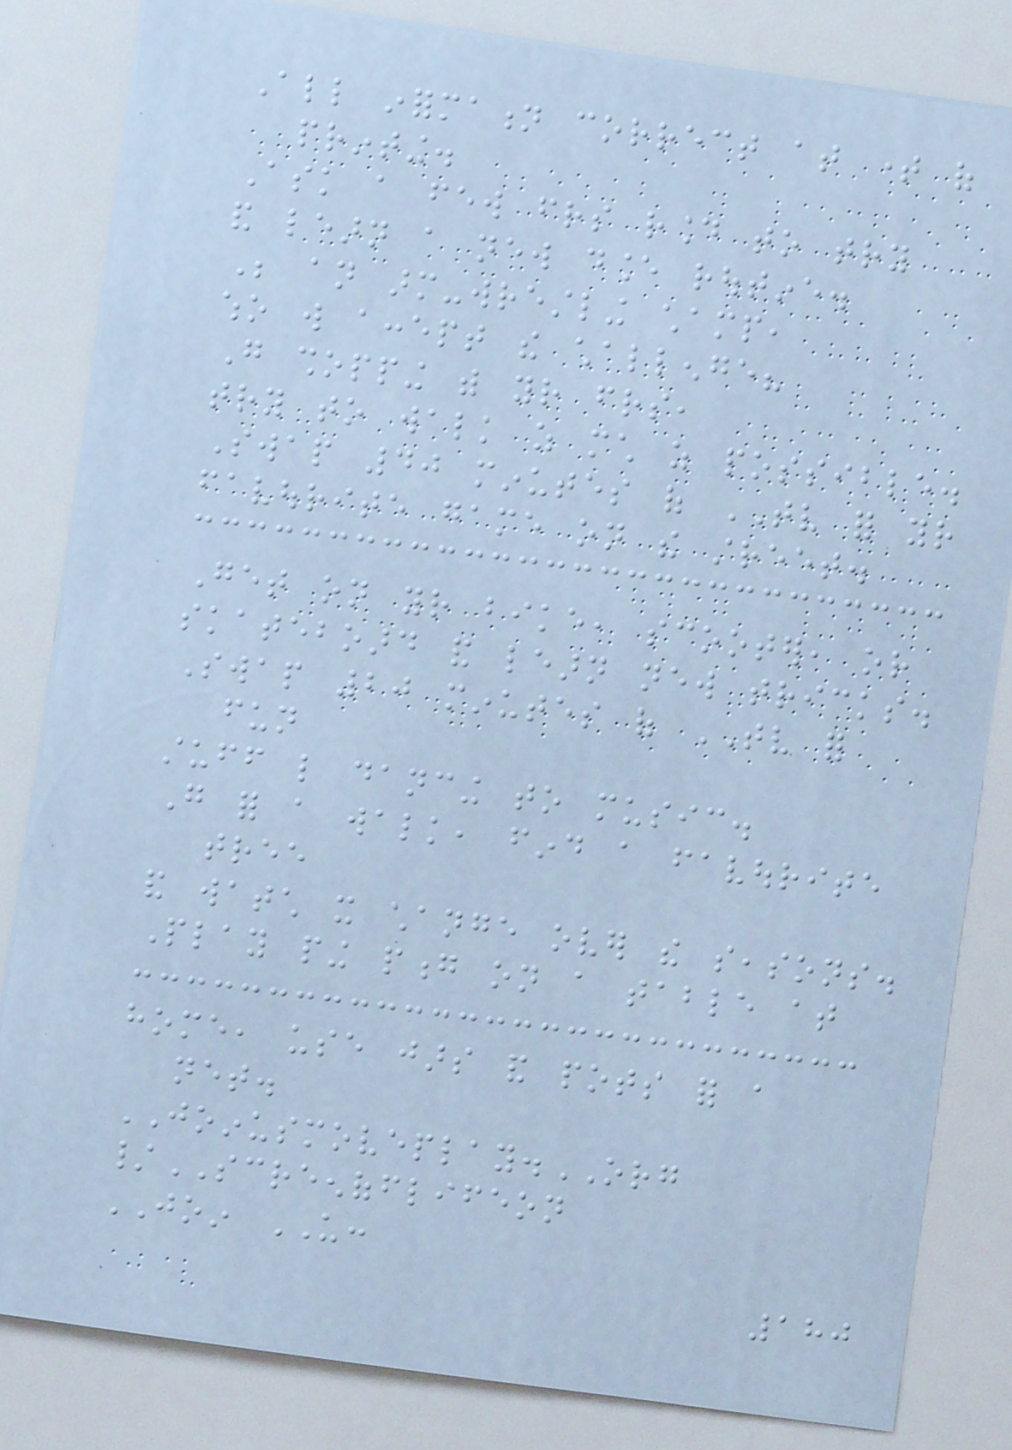All information correct at time of
printing.
Ask a few friends round to try
and learn a new dance routine.
Be an arm-wrestling champ,
who will accept the challenge?
Go shopping with your friends,
try to walk as much as possible.
Swap 40 minutes of TV for your
favourite game on the street.
Get on your bike, scooter, or
skateboard and learn new tricks.
Swap 20 minutes of TV for
fun
stuff like dancing to music.
Go for a walk, find a favourite
tree
and watch it change over the seasons.
Play ping pong on a table at
home, use jars and pots for a
net.
JOINUSMOVEPLAY.ORG
/SCREENOFFLIFEON
JOIN US:
180
